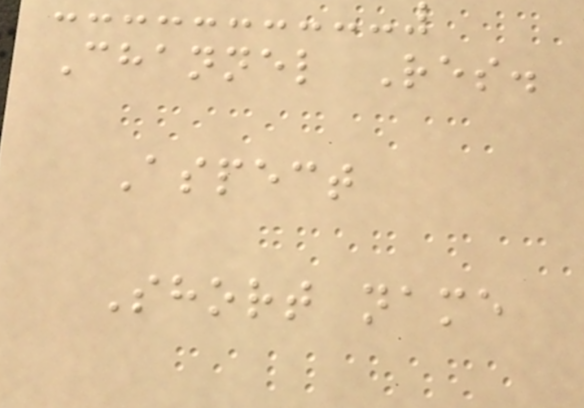Channel Res.
Aspect
Short name
